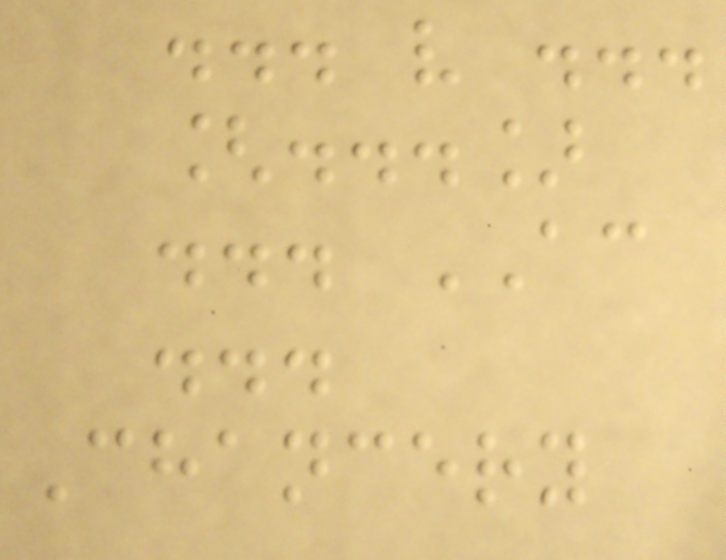... v ...
[...]
... AC
...
Chancery
